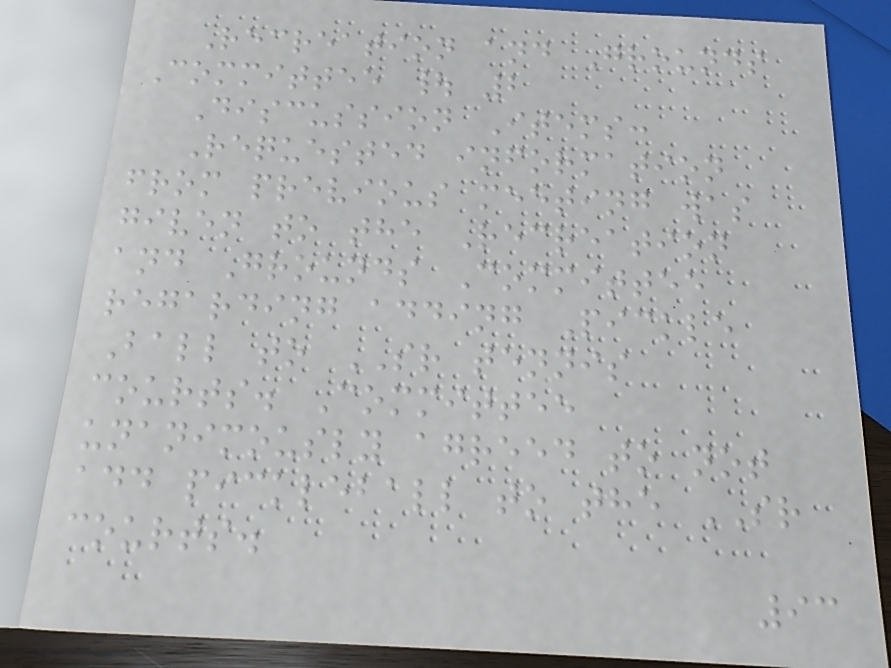Recreation and Grounds
Committee | 2
Discussion Items:
Requested information
from previous meeting was
given to the Recreation
and Grounds Committee
regarding adding Pickle
Ball to SR tennis
courts. Committee
unanimously agreed to not
add pickleball to the SR
courts.
93
